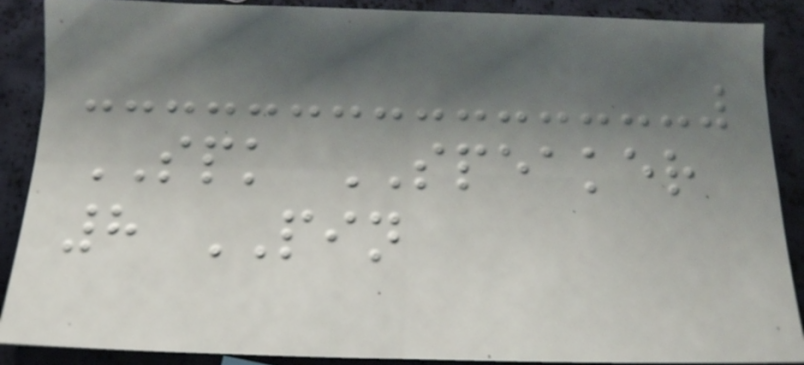SPK SPEAKER
8 PIN
